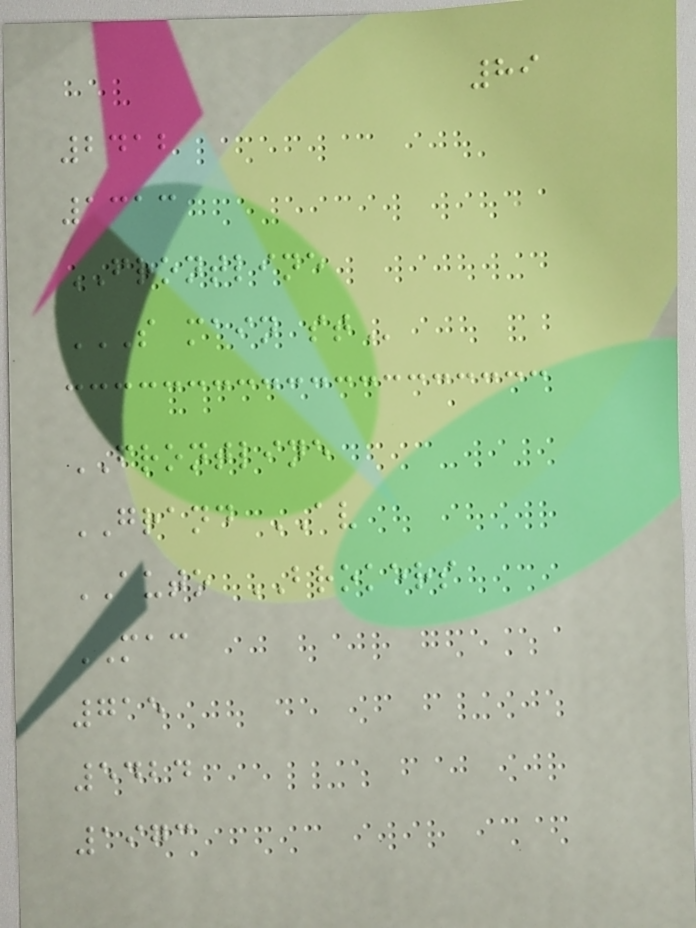89
2412
1313
FRONTLINE
S MAIN ST
FRONTLINE
GRAND AV
AUTO BROKERS
MAC
715
5424
1973
